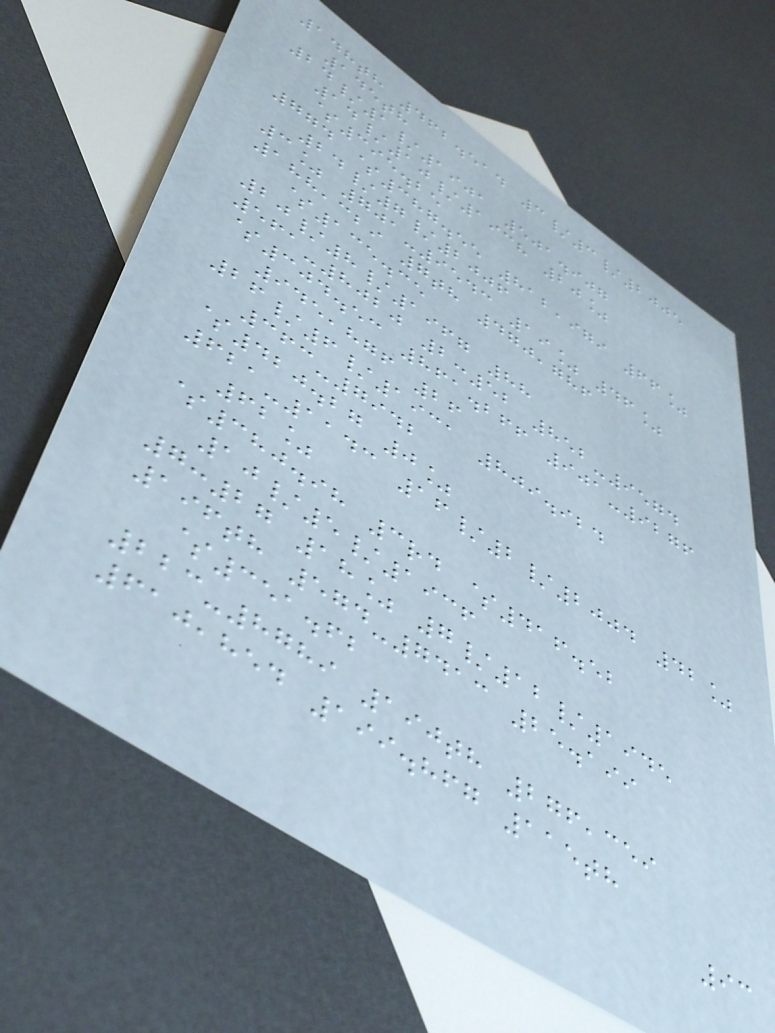148th 462.514 3/3/2005
145th
24/1/1901 501.907
14/10/1938 20%
$395.25
774 $387.55 812,979 66%
24/7/2006
3% 701-9543 19% 46%
188,329 7th 470,786
$135.35
20/8/1967 88
561-8020 2:52 852-9574
$304.53 861.266 901-9276
945,876 26
26/6/1931 809.924
363-7942
$420.27 0%
621-1143 16/2/2004 42%
62%
$380.98 3rd $416.52
10/5/1936
7:27 18% 7/12/1945
196th 574-7413 25.199
$351.62
223-8789 190th 276,359
610,854 199.867 115th
93
